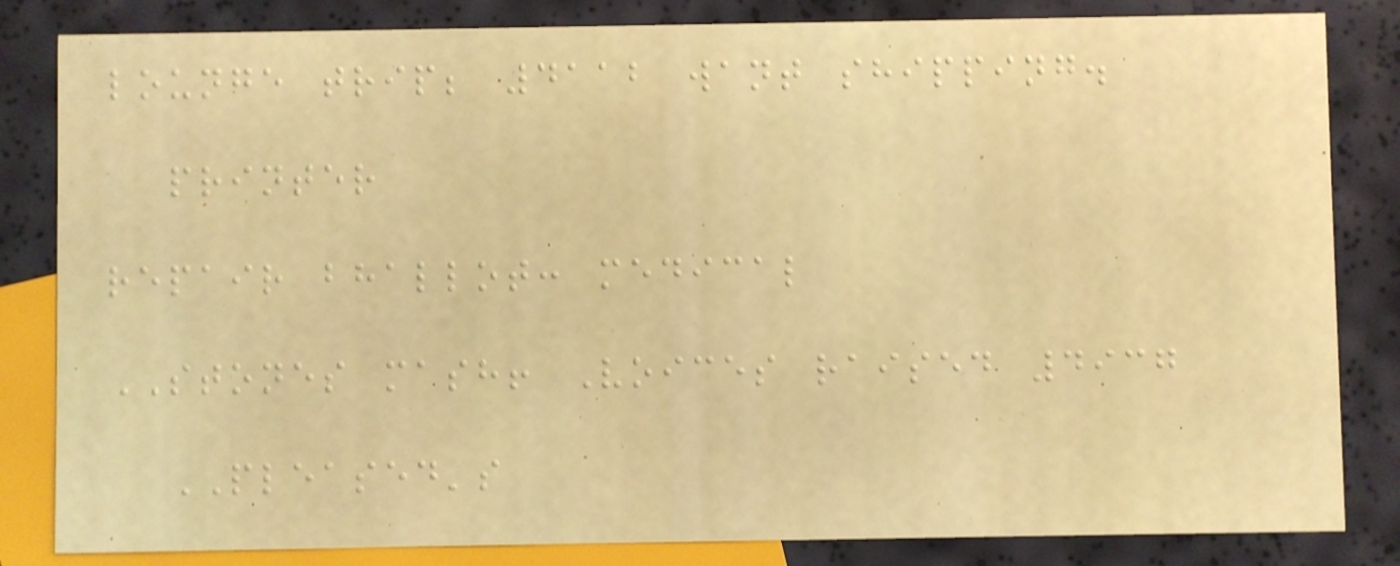lounge trip; 4112 want shipping.
printer
repair bhallot: medical
STONES mash! Voices raised 4937
PLEASED's
